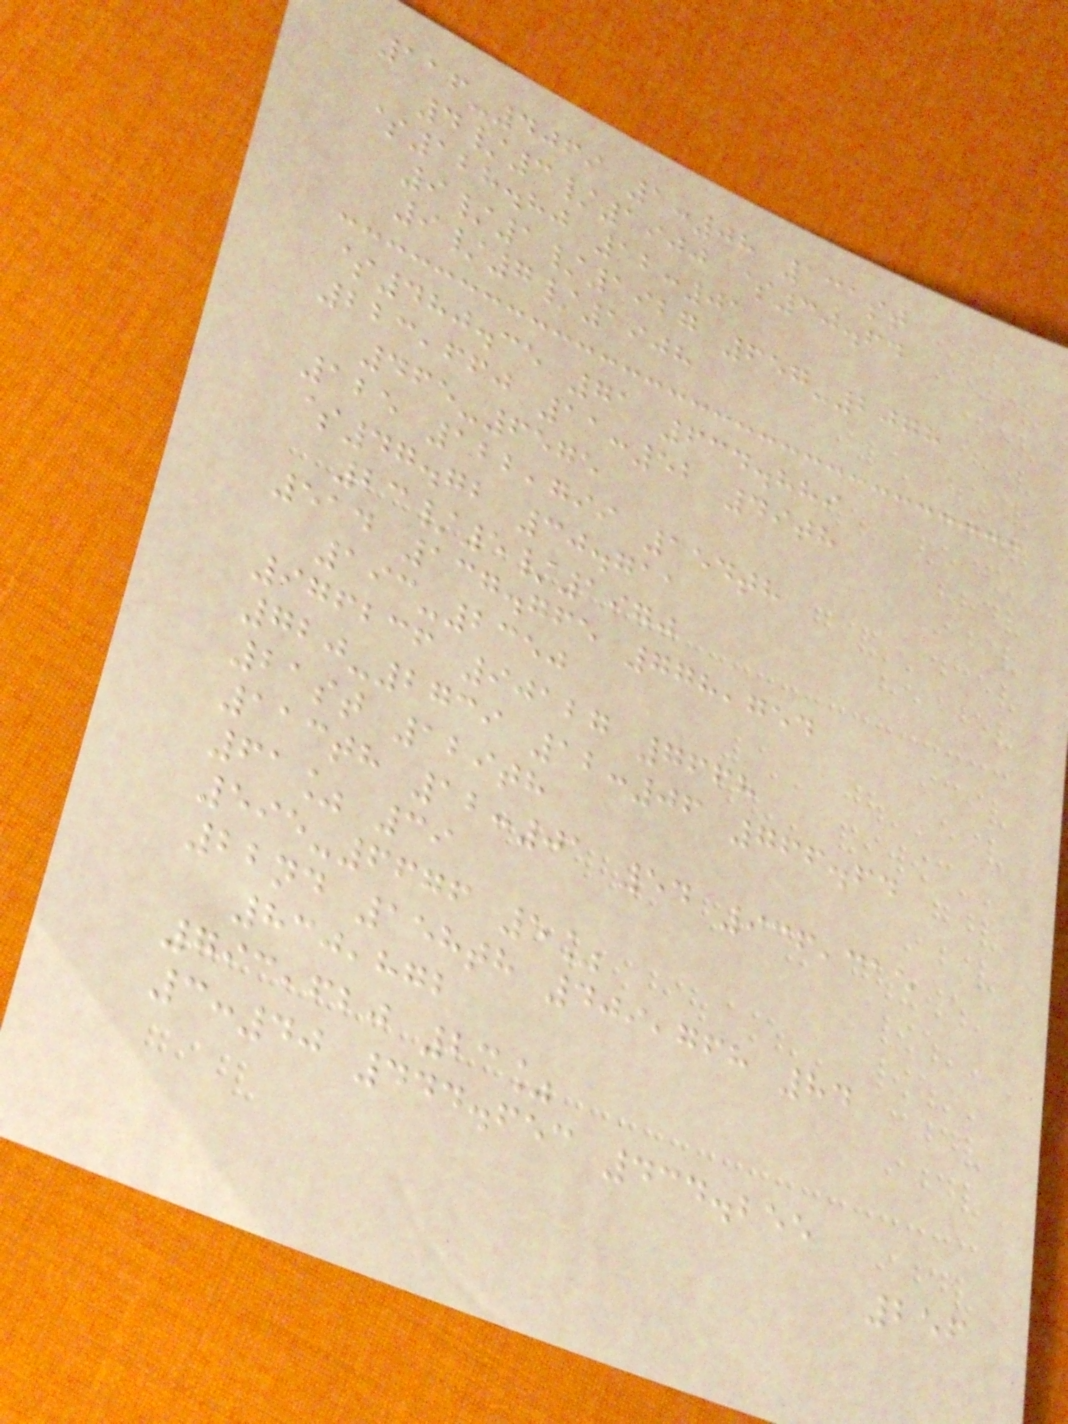116-4069 1:08 131st
4/3/1900 $30.64
$128.80 12:01
9/1/1927 657-2078
9/7/1908
$480.35 71 634.889
223,660 11:52 49th
465-6575
125 122,799 154th
$47.72 30.711
23/5/1970
514 137.765 778,754
193-2350
976236 90127 7668
720-2739 12:06 766.64
21st 129th
113th 12:01 54 936,315
61% 39
595-6676 5%
22nd 158th 409,768 84
830,872
793,620 23%
3:40 444.653 434.255
256
